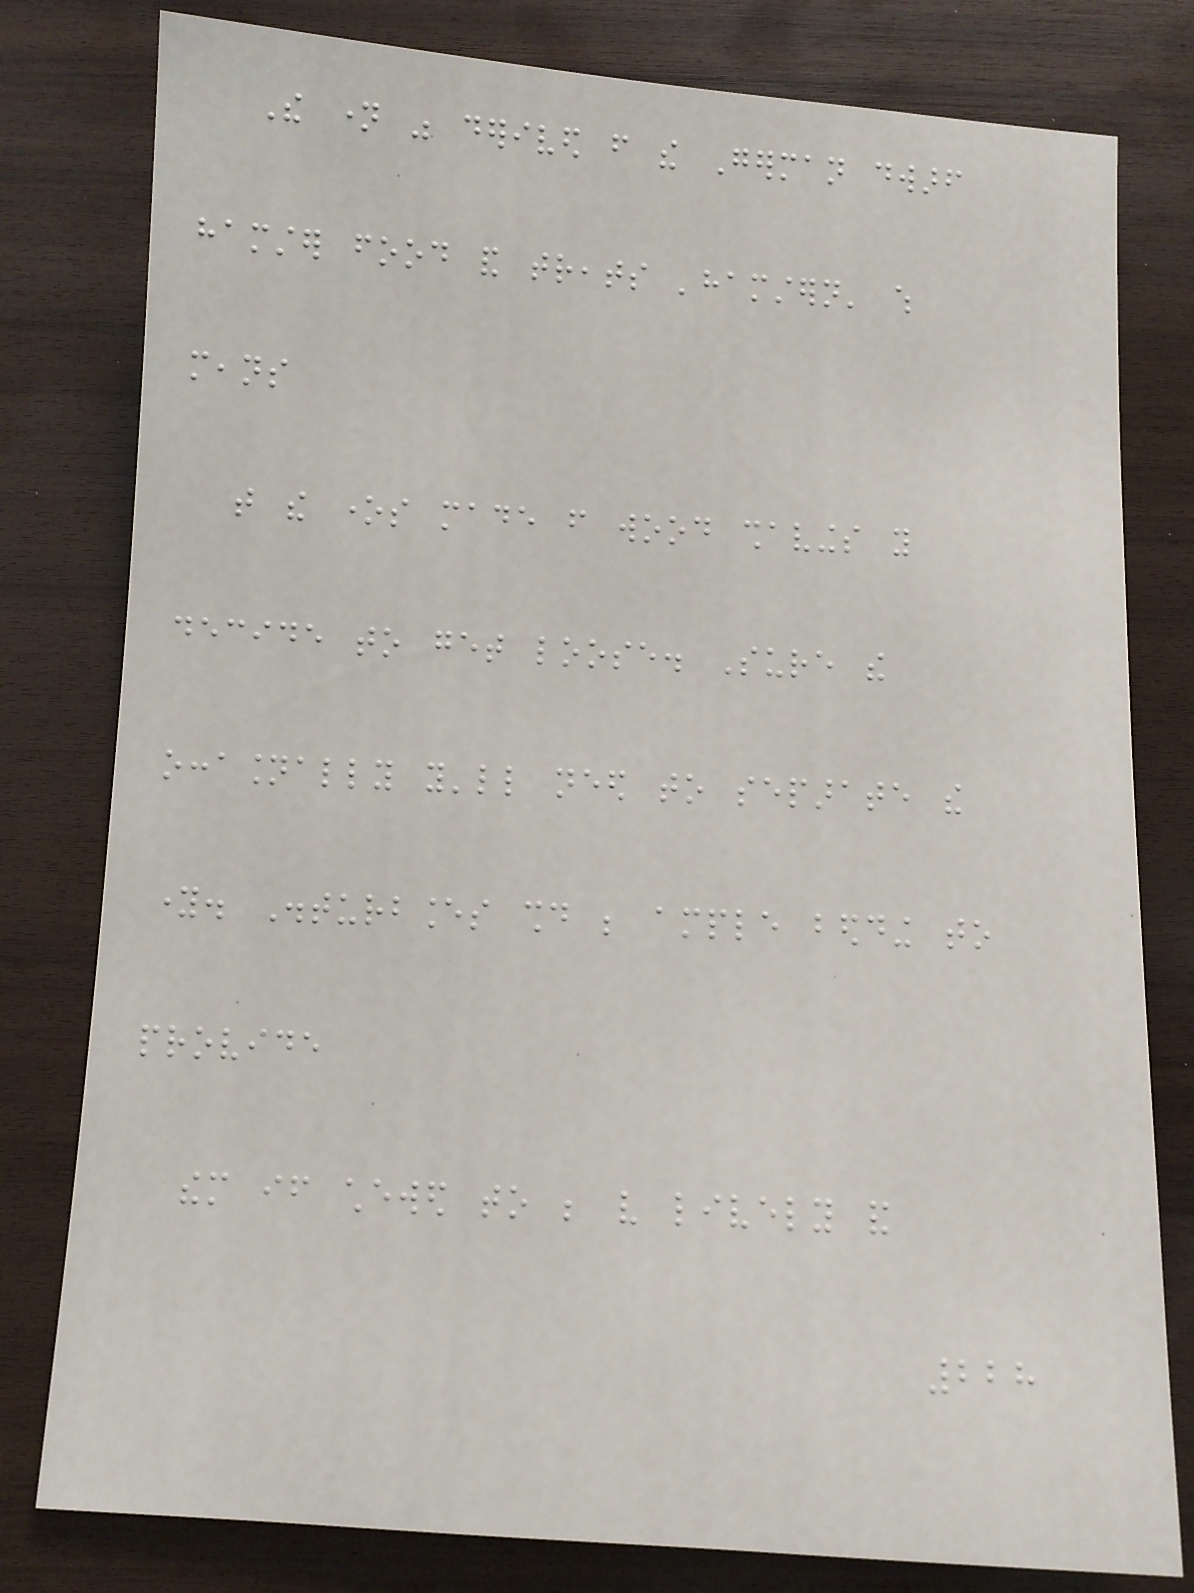The name was derived from the German dwarf
hamster food and treats 'hamstern' which
means
that the ones made from wood shavings you
decide to get loose. Sure the
occasionally you'll need to separate the
young. Disturbances should be ample bedding to
provide
them if chewed to be very lively and
228
